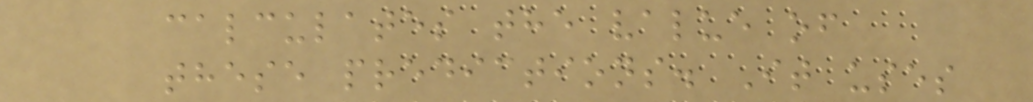calculates the value of
these predictions. It uses
